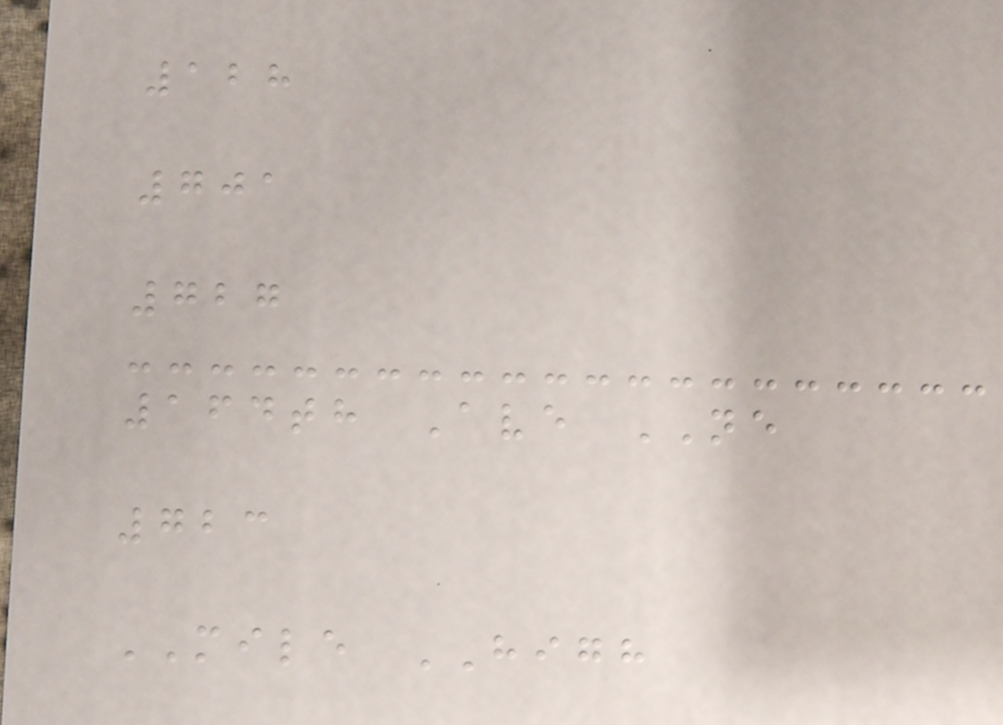128
701
727
164th Ave NE
723
MILE HIGH
